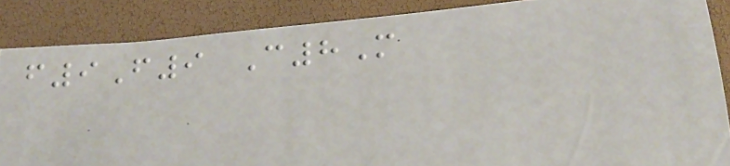f9F9 C8M
